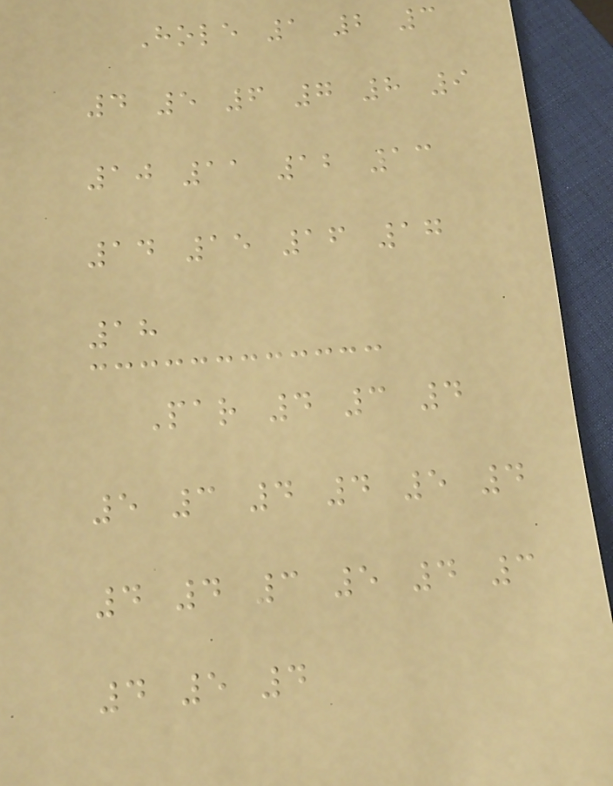Hole 1 2 3
4 5 6 7 8 9
10 11 12 13
14 15 16 17
18
Par 4 3 4
5 3 4 4 5 4
4 4 3 5 4 3
4 5 4
